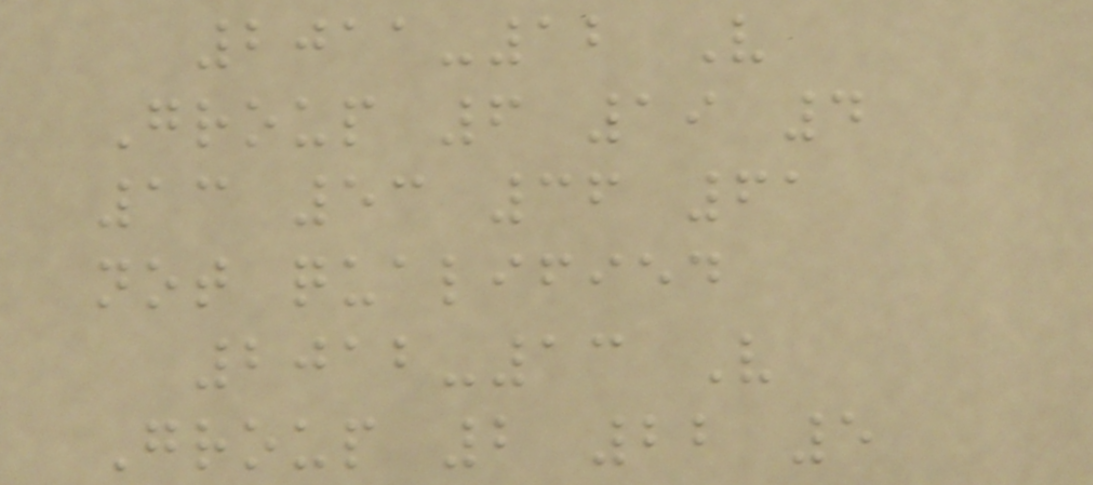2011-12 V
Group 6 19 4
13 53 36 61
not qualified
2012-13 V
Group 2 22 5
